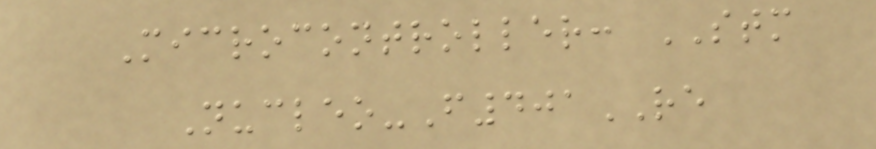Microcontroller: STM
Nucleo-F401RE
